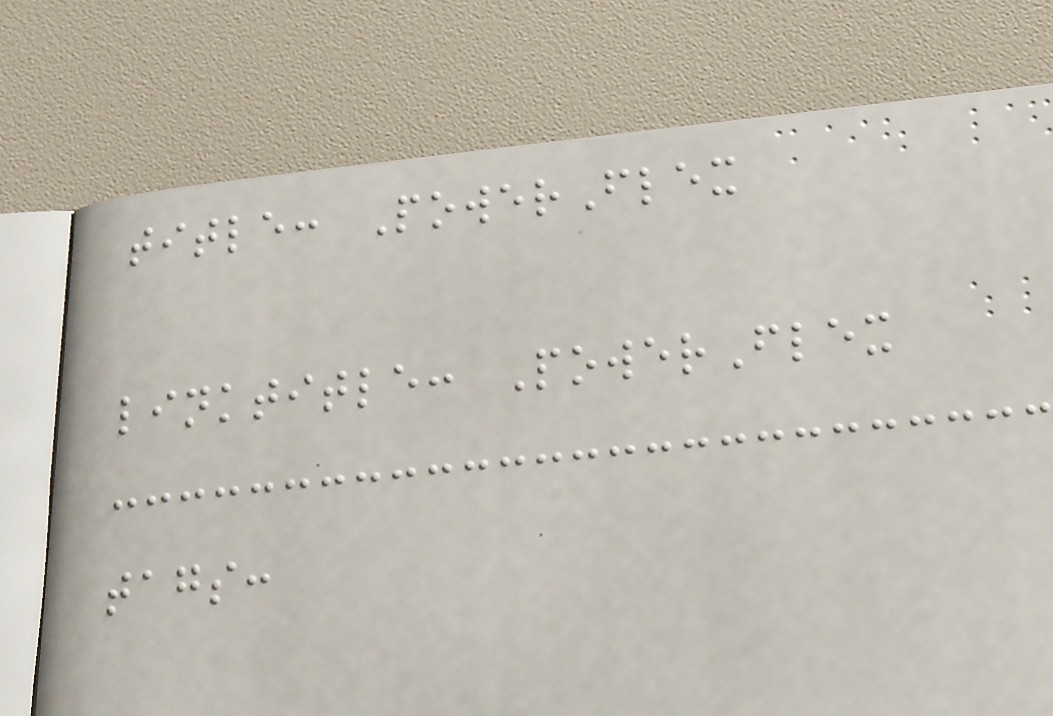title: PowerFlex
linktitle: PowerFlex
tags:
